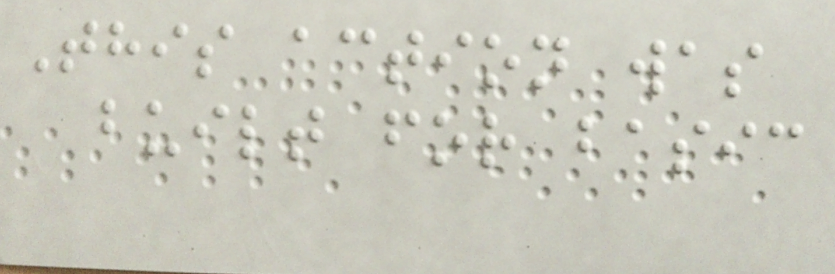This action was
built for basic
